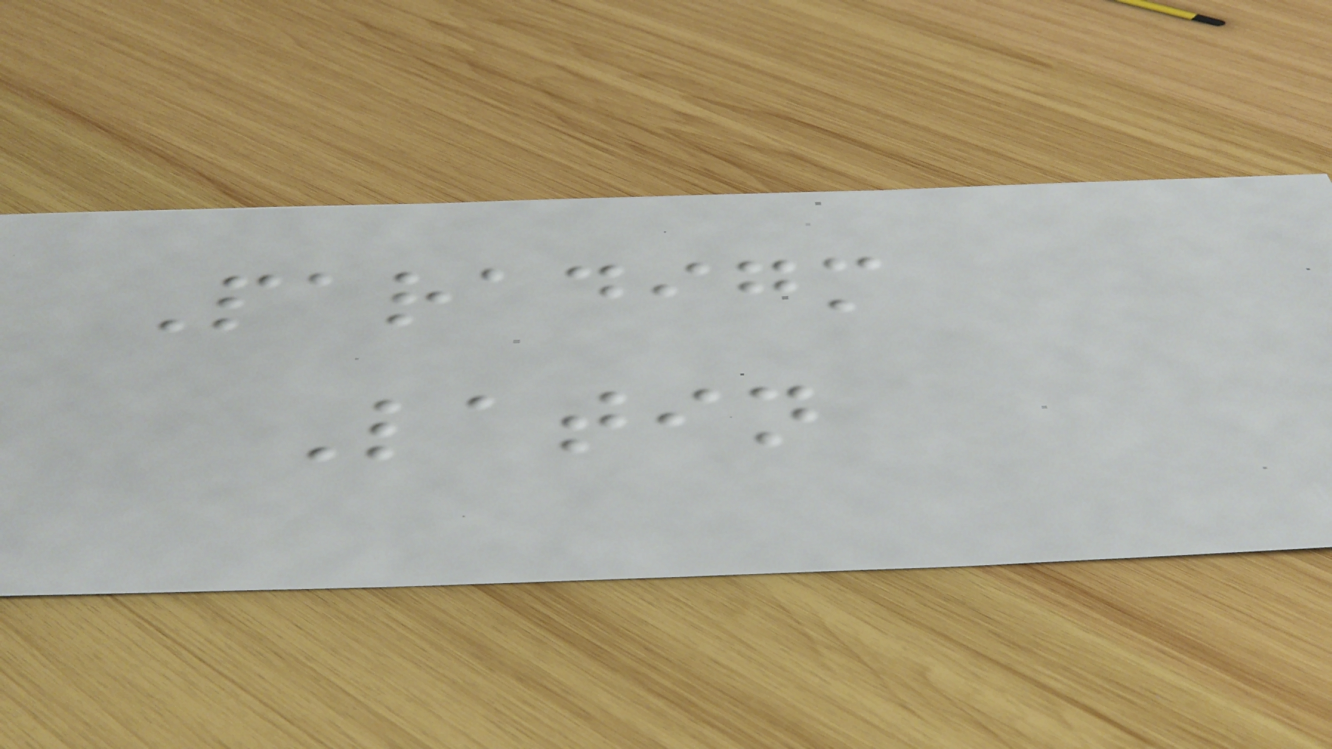Paradigm
Latin
